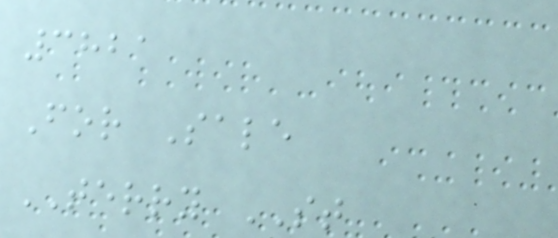3821
For Sale
TERRY ST
